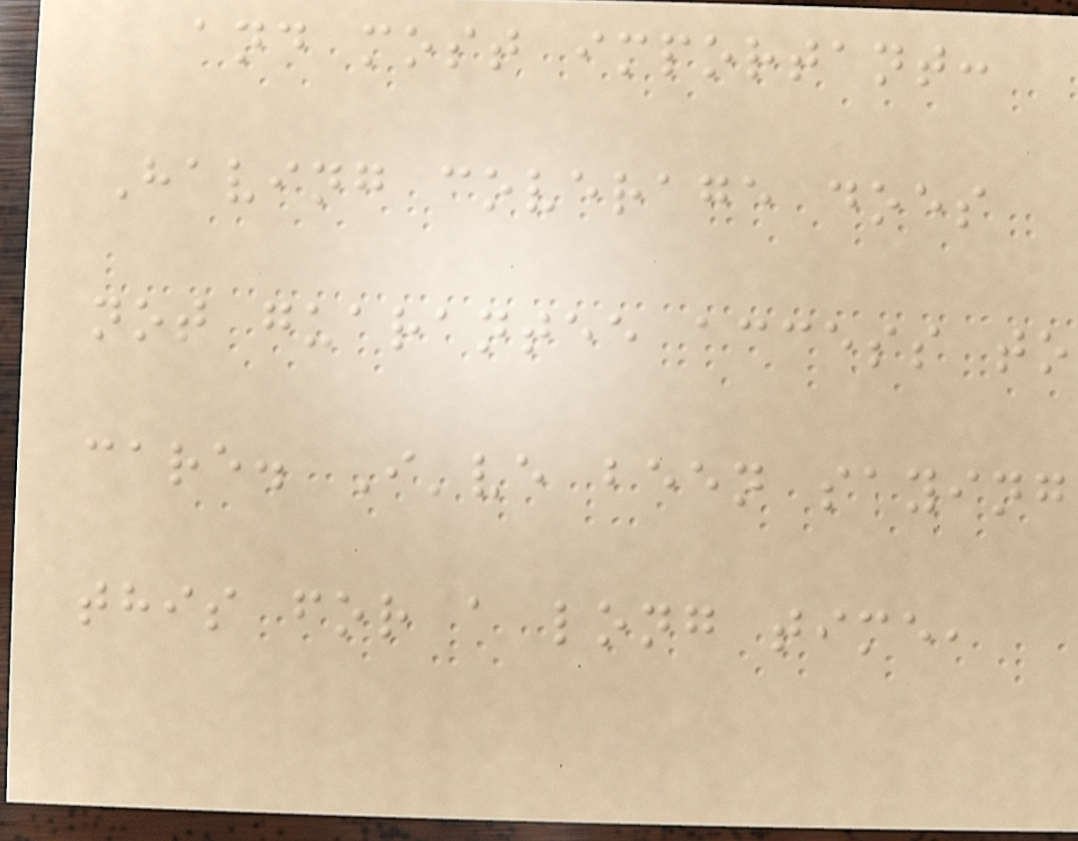and most important:
Having coverage does
not guarantee access to
care. I've been saying
this for a long time,
